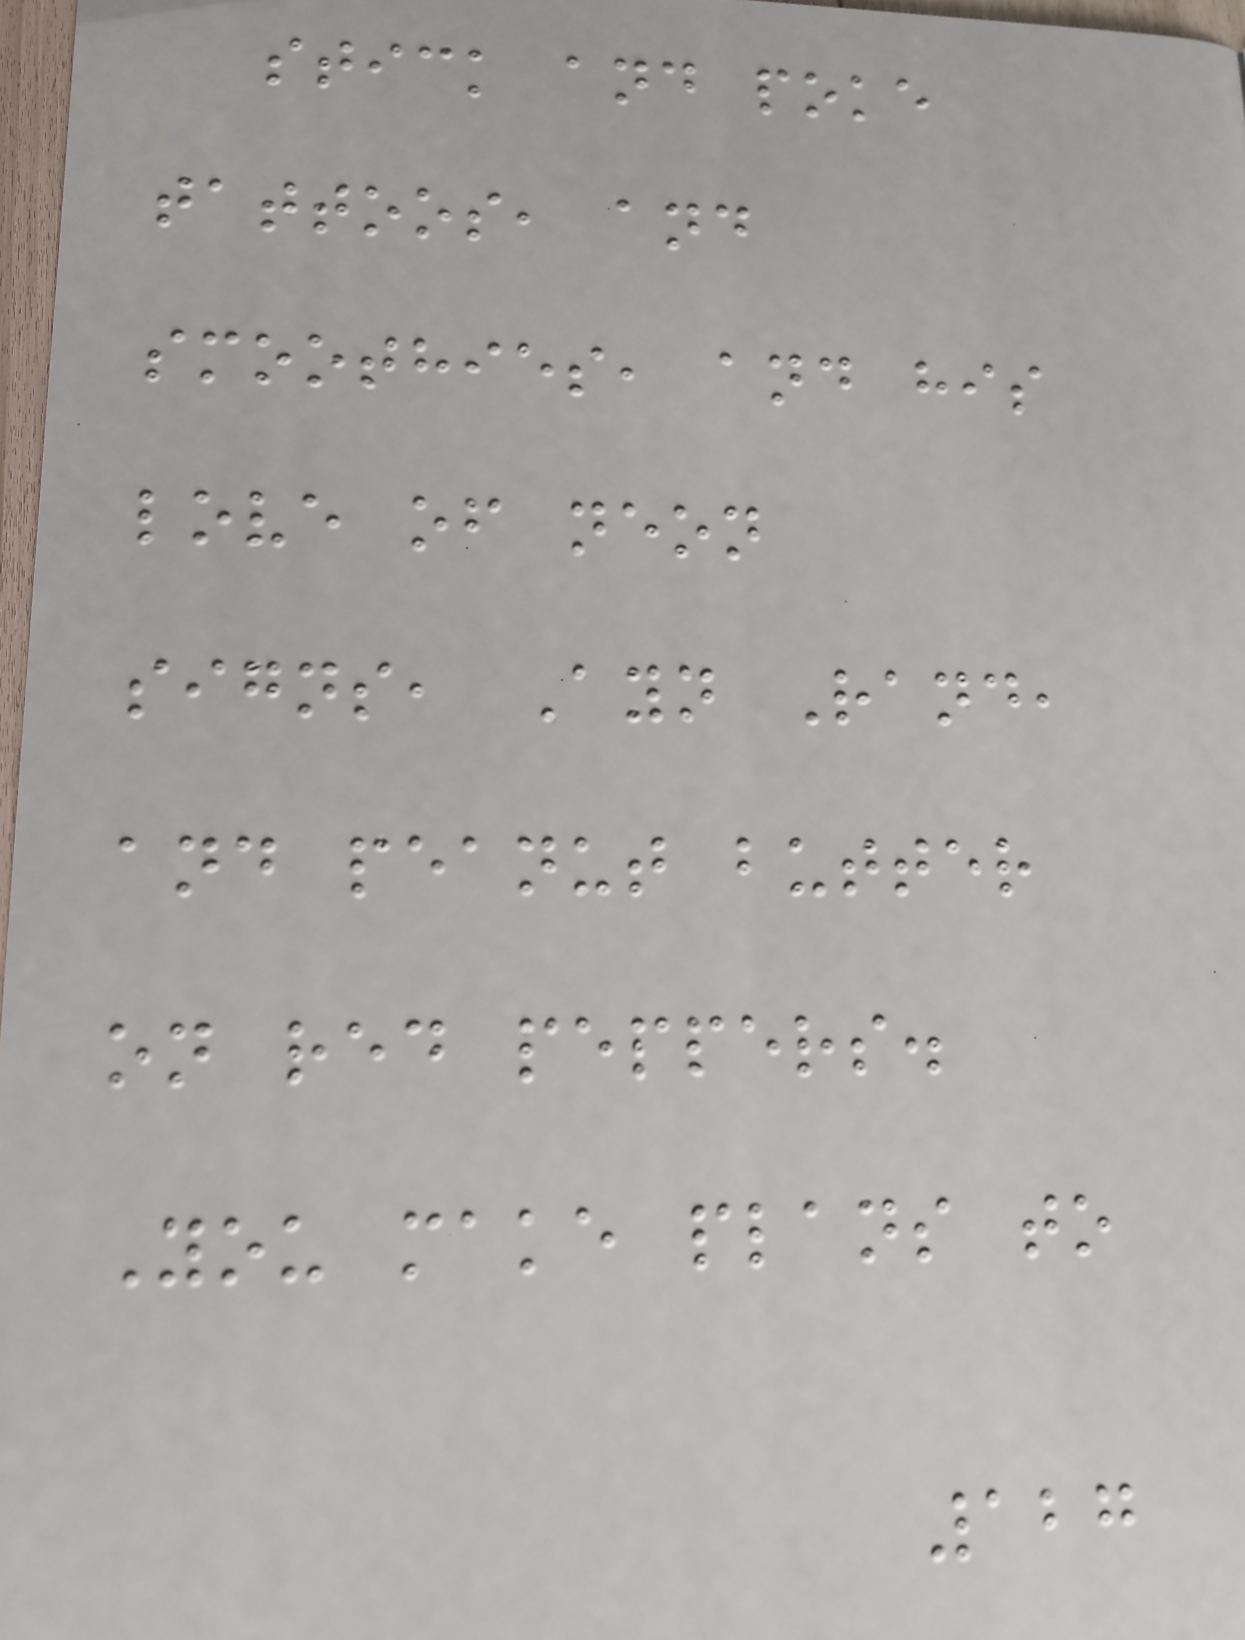stick and poke
tattoos, and
smoothies, and his
love of neon
signs, Ayn Rand,
and peanut butter
on red peppers.
You make plans to
127
